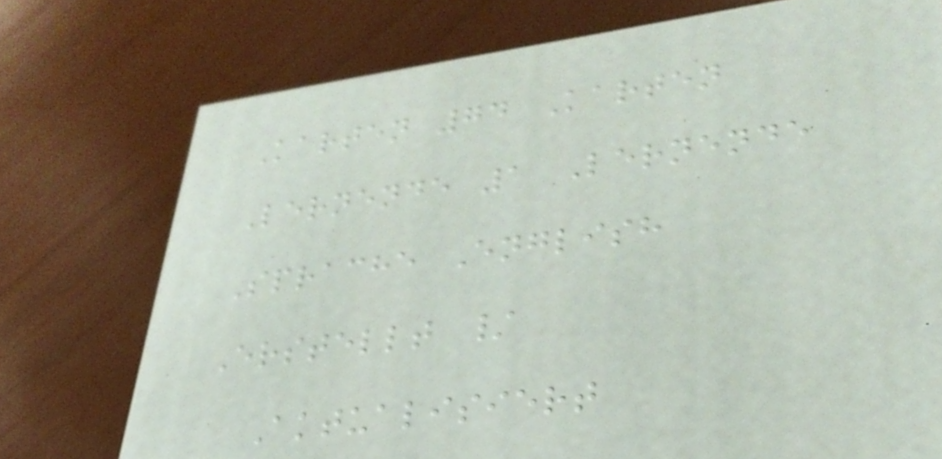Karten 74 Karten
Lernende 1 Lernende
Sprache English
Erstellt /
Aktualisiert
